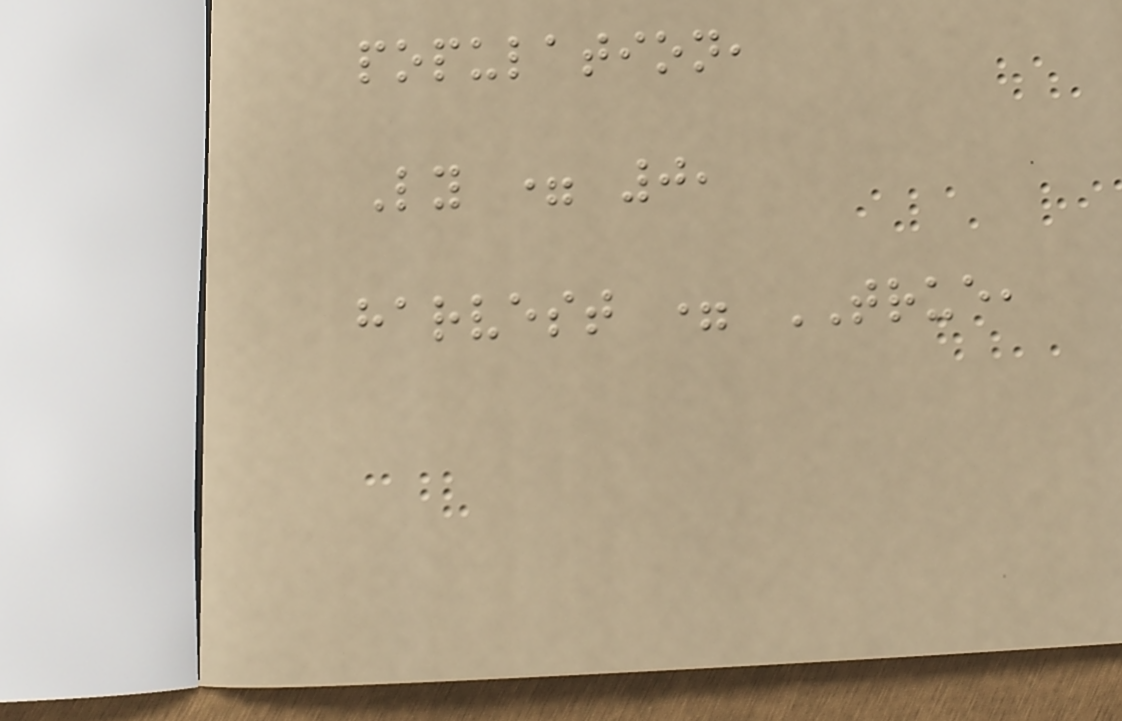population,
Ly = 0,
harvest = TRUE,
